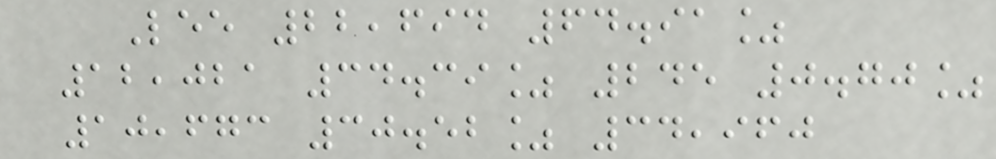Lee 22,694 64.91%
12,021 34.39% 245 0.70%
10,673 30.52% 34,960
